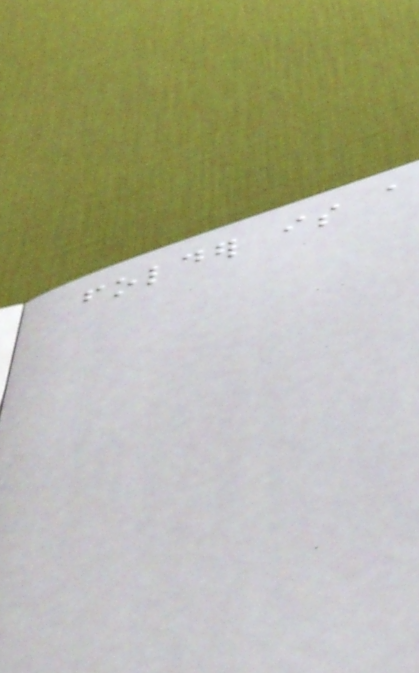folder is a
